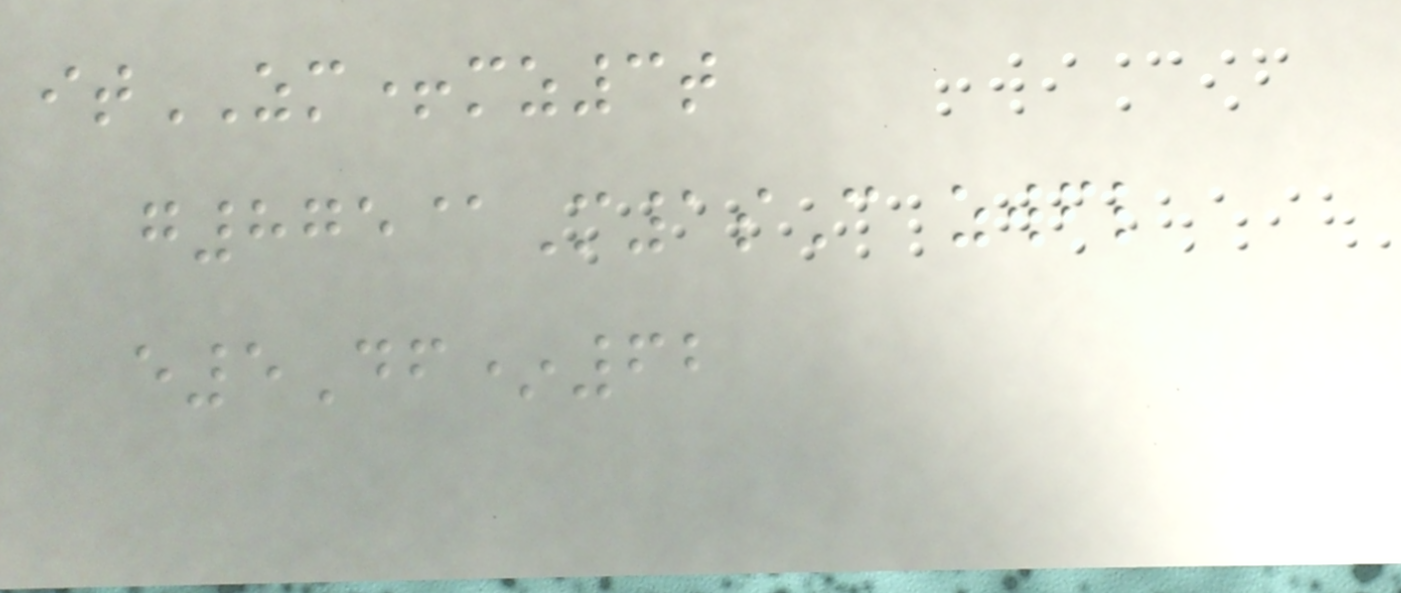itZM+mz3t
g875@M1sC zwfl
e5Df*62
